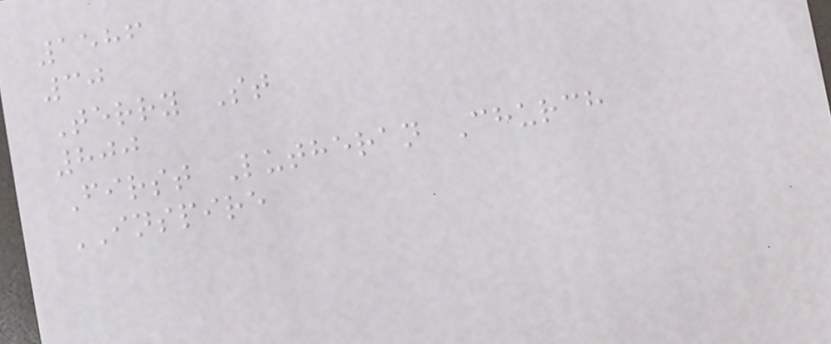1586
30
Terry St
800
First Lutheran Church
INSPIRE
